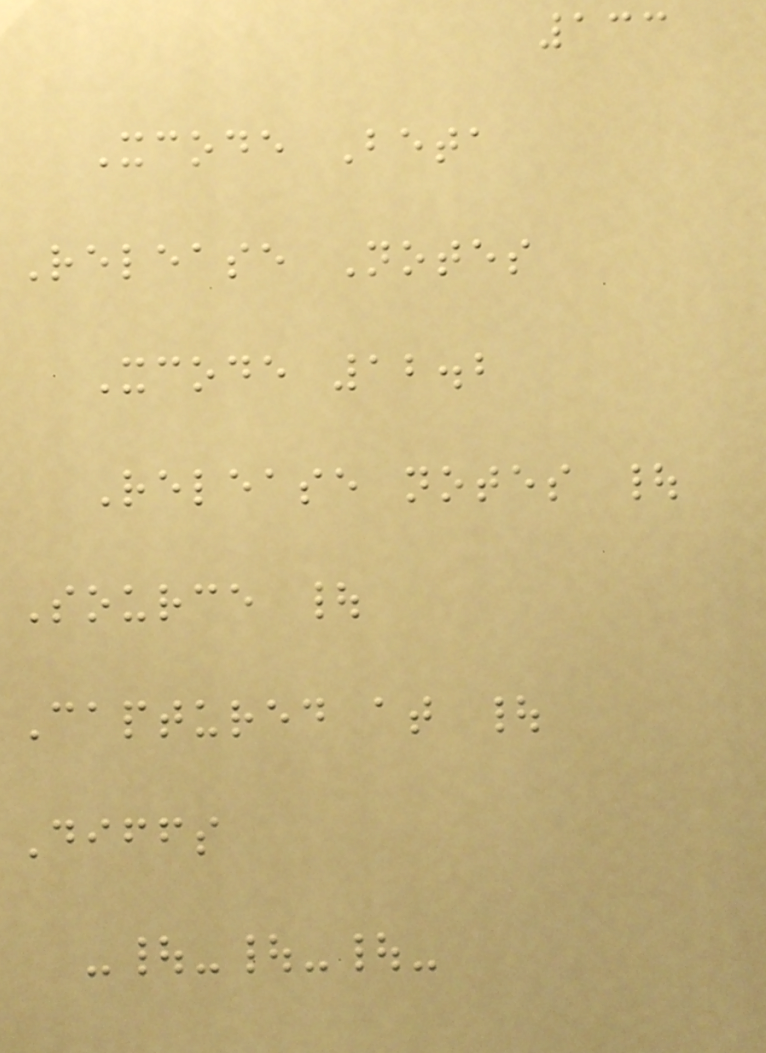133
Xcode Beta
Release Notes
Xcode 12.2
Release notes |
Source |
Captured at |
Diffs
-|-|-|-
